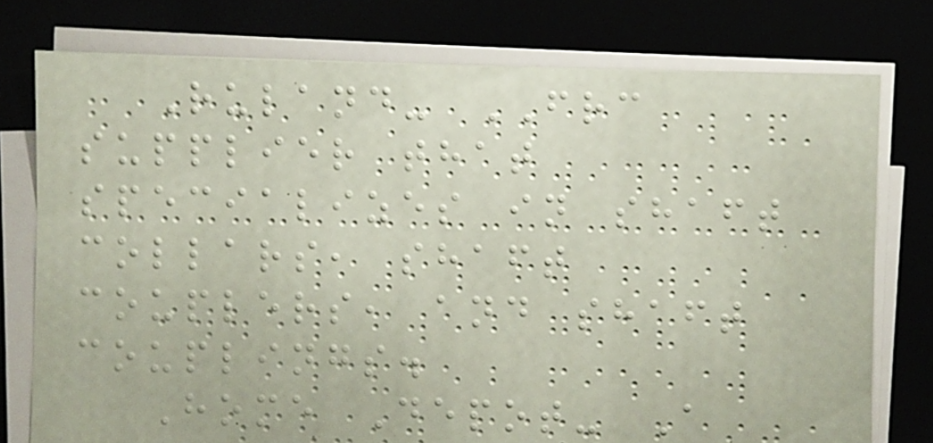Ruland- FRC
supplier that
specializes in shaft
collars, shaft
couplers, and shaft
couplings.
Home Depot- A
